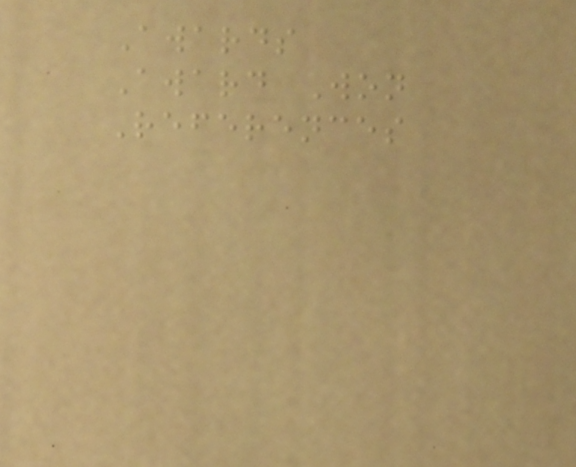Awards
Award Won
References
